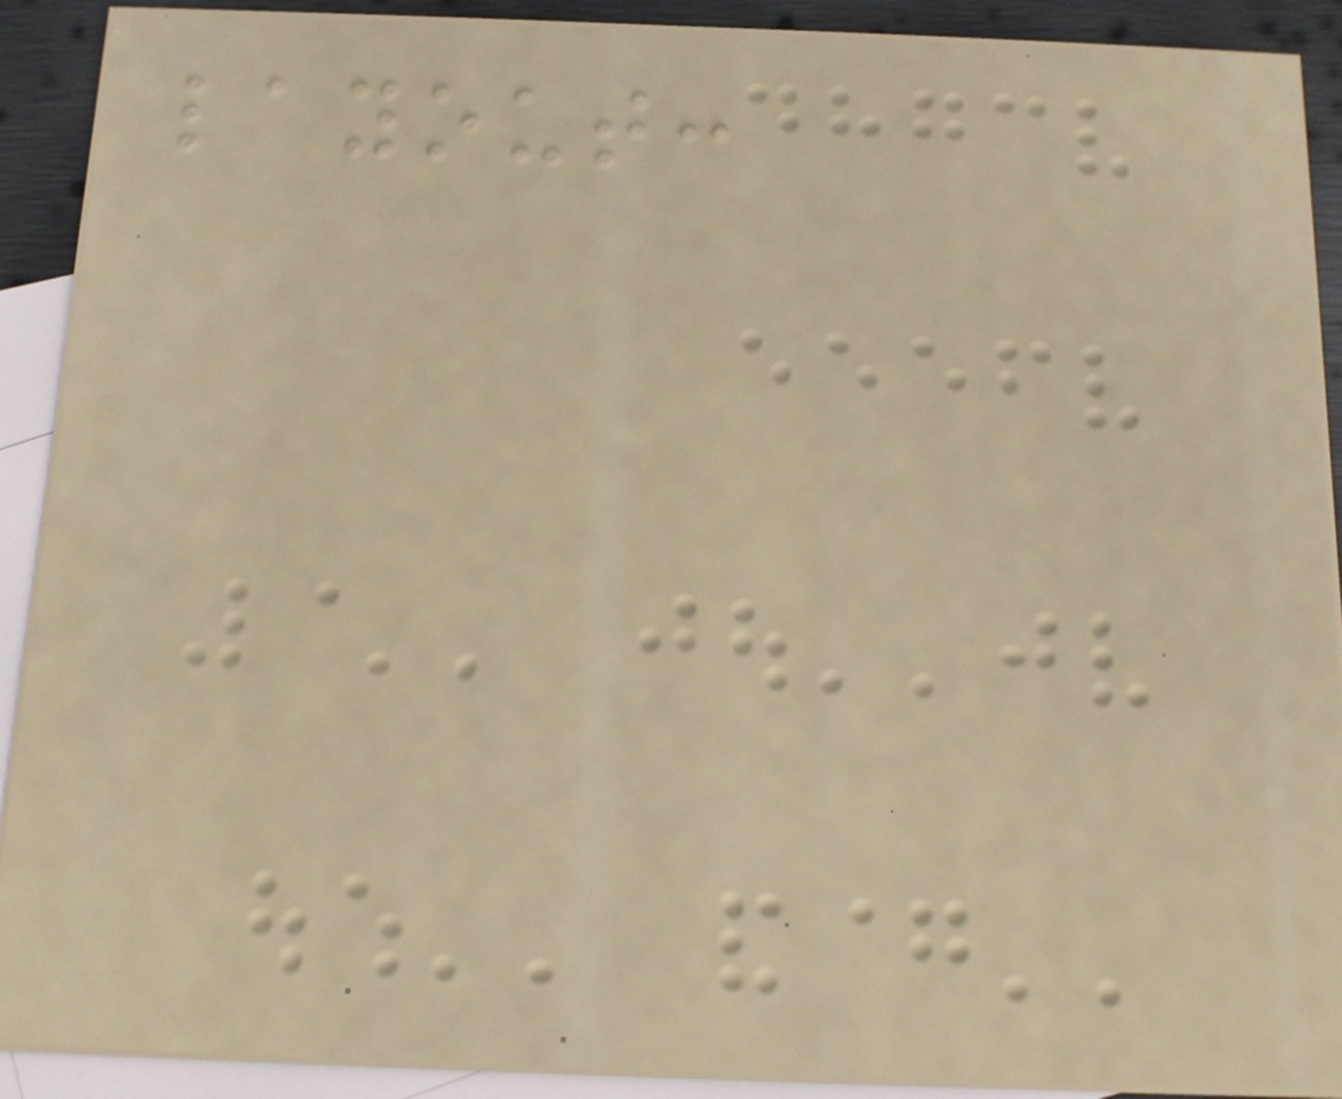layout:
